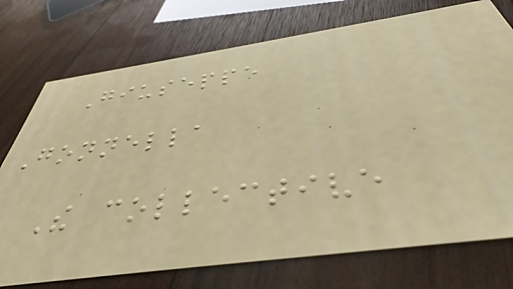Giuseppe
Gonnella
The collective
